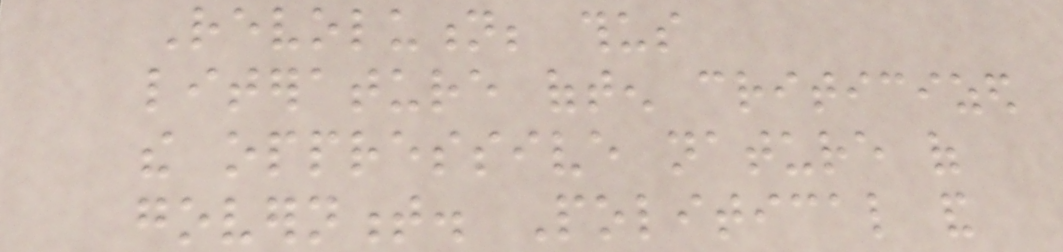Revolution; thus
literature often criticized
the oppressive nature of
government. Political and
